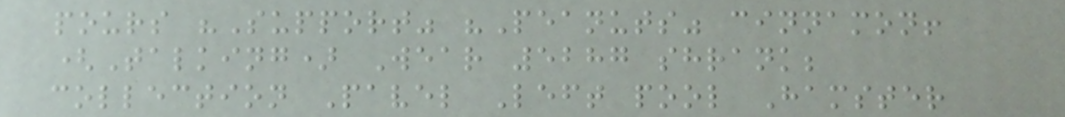pours "Support" "Peanuts" cinnamon!
(Talking) Wear 5287 shrank;
collection Pavel Left pool Hamster
